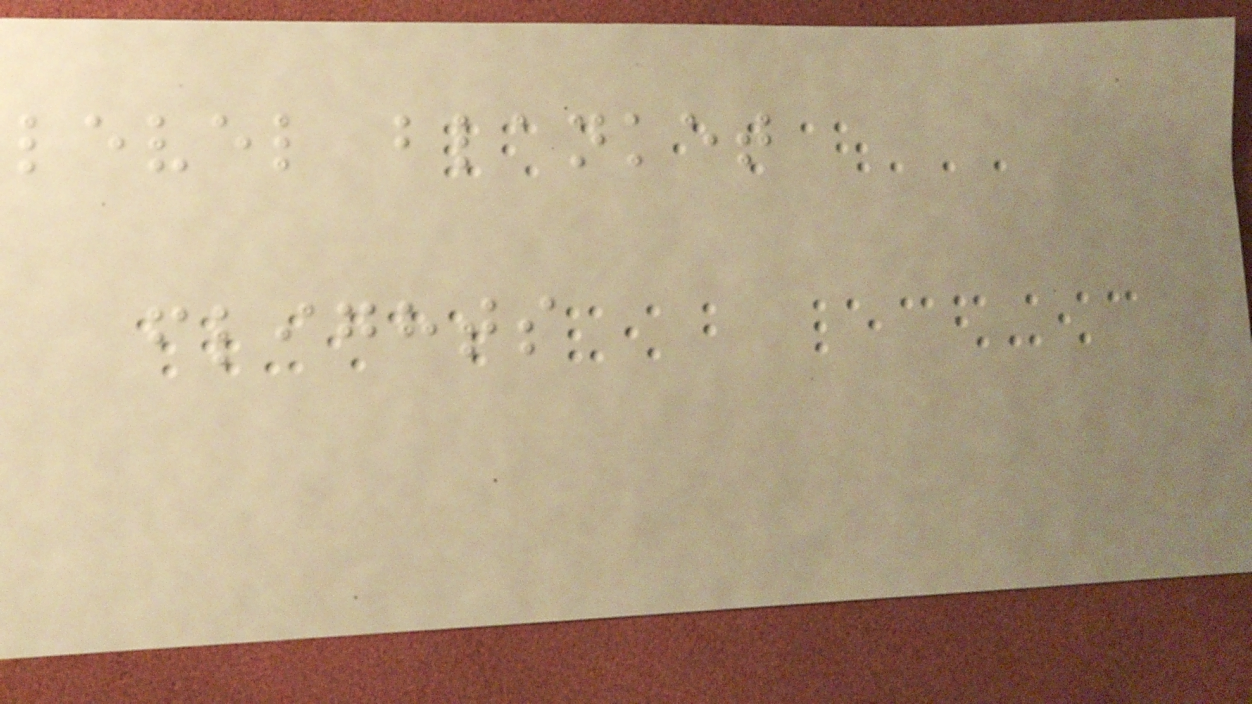level blanket
flights
